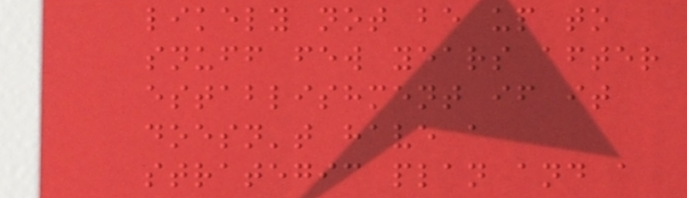likely not be up to
snuff few years after
establishment if it
doesn't have a
strategic plan and a
